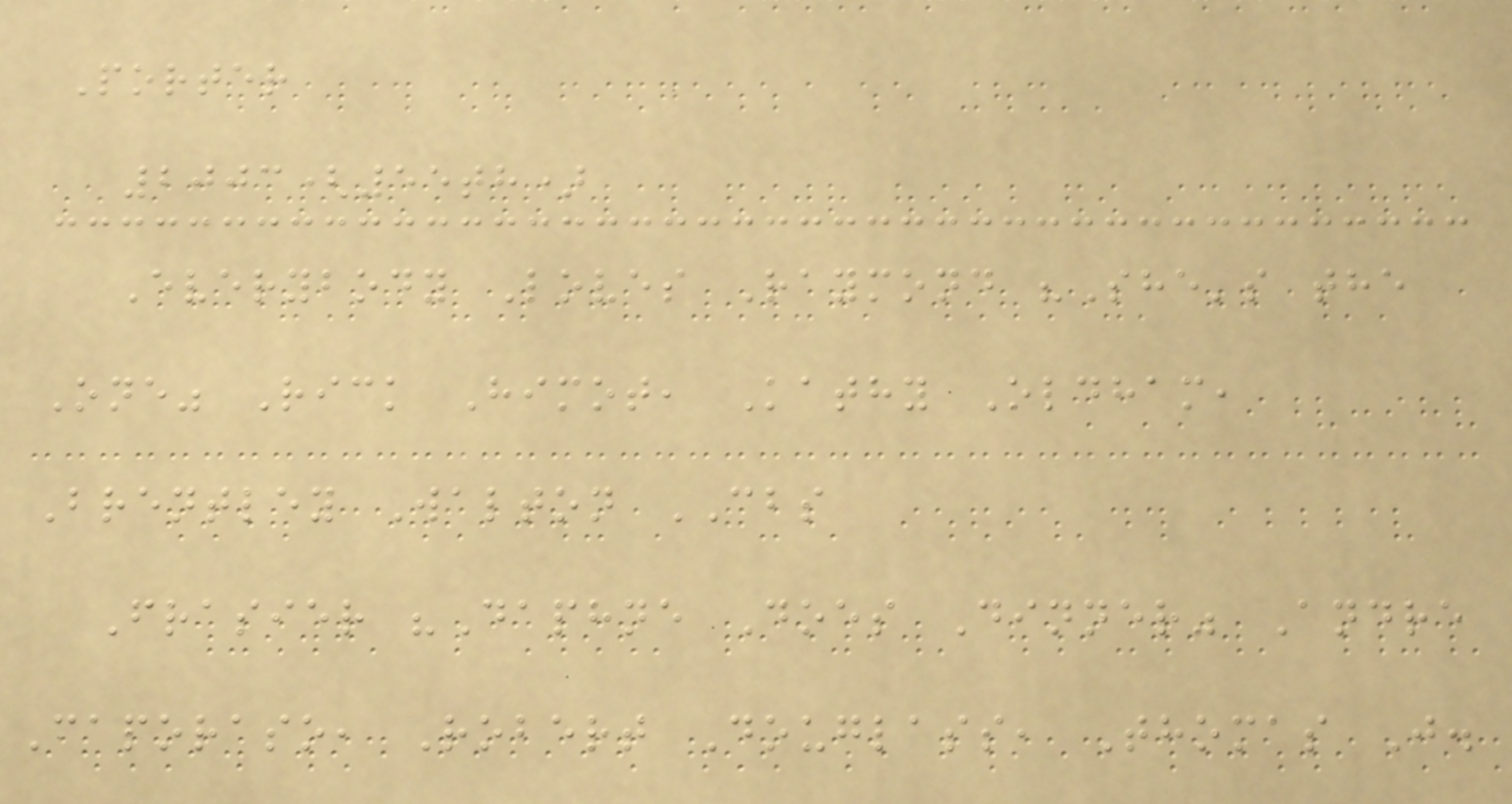Porter
2003(55th)
Everybody Loves Raymond "She's the
One" Rick Himot, Kathy Oldham,
Brentley Walton CBS
Frasier "Daphne Does Dinner" Andre
Caporaso, Robert Douglass, Thomas J.
